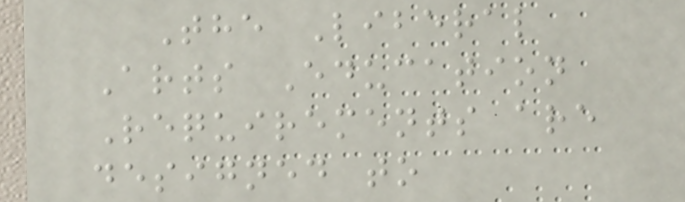The Liberal
Arts Education
Requirements are
designed to
